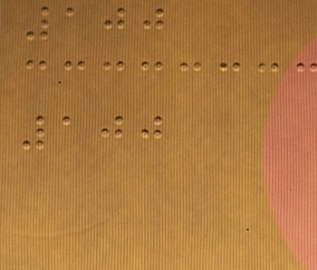100
100
